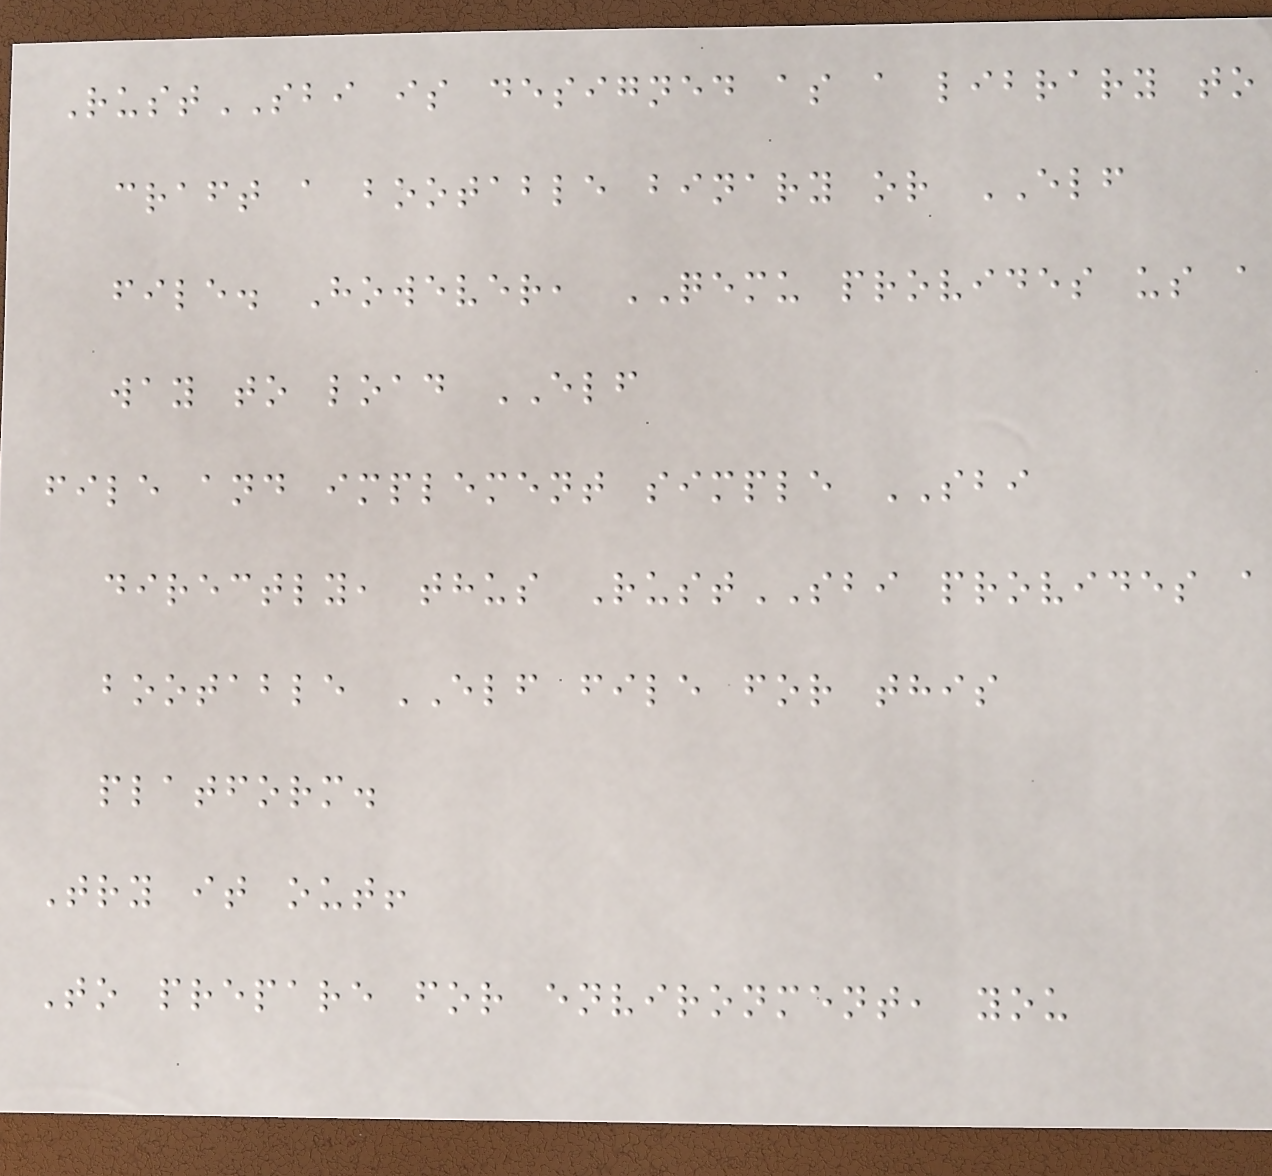RustSBI is designed as a library to
craft a bootable binary or ELF
file. However, QEMU provides us a
way to load ELF
file and implement simple SBI
directly, thus RustSBI provides a
bootable ELF file for this
platform.
Try it out!
To prepare for environment, you
